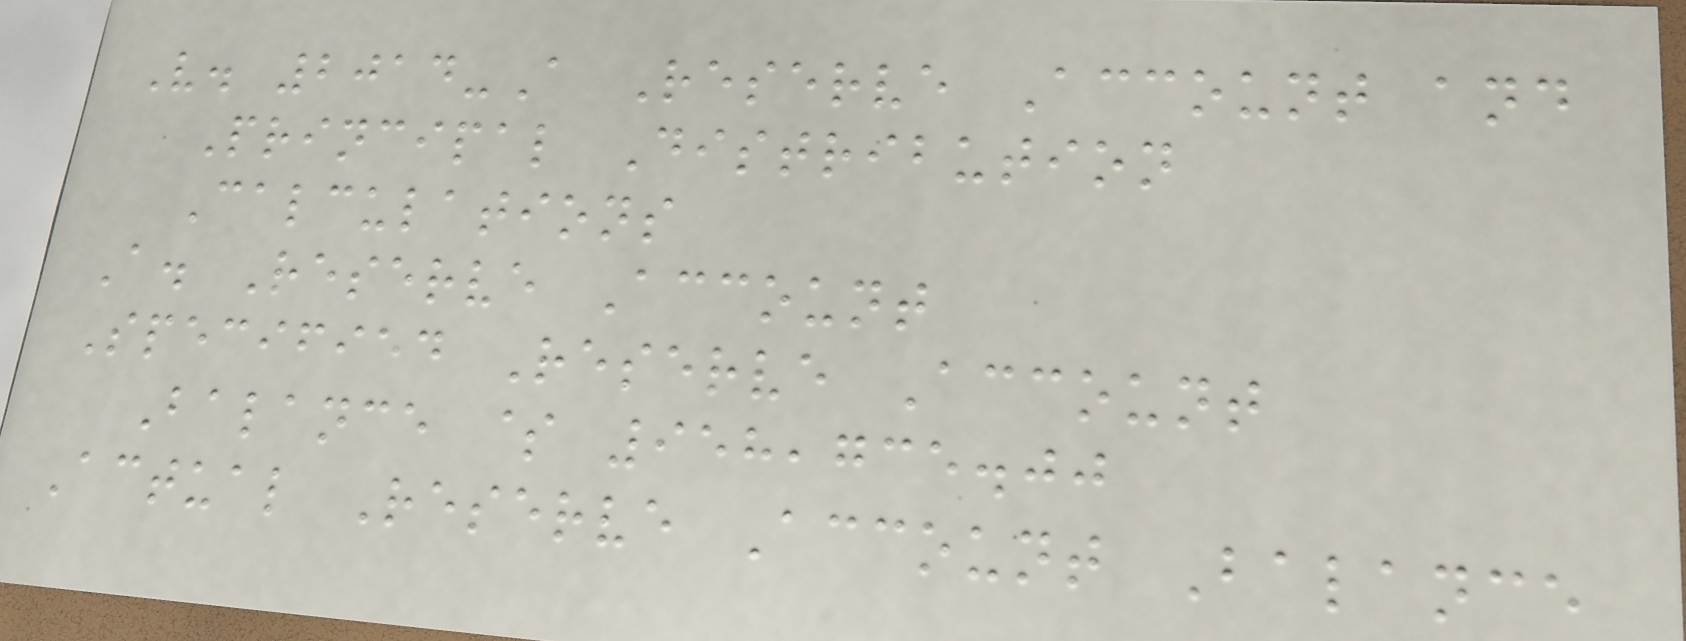V. 2014-A Reserve Account and
Principal Distribution
Calculations
A. Reserve Account
Specified Reserve Account
Balance $ 958,735.00
Actual Reserve Account Balance
